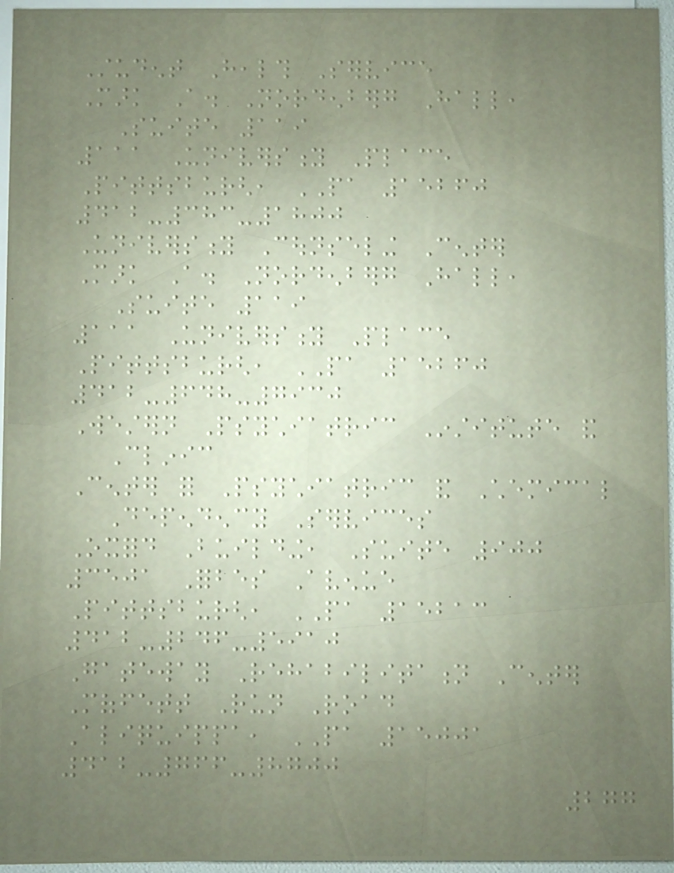Student Health Service
Mark A. Nordenberg Hall,
Suite 119
111 University Place
Pittsburgh, PA 15260
412-383-1800
University Counseling Center
Mark A. Nordenberg Hall,
Suite 119
111 University Place
Pittsburgh, PA 15260
412-648-7930
Western Psychiatric Institute and
Clinic
Center for Psychiatric and Chemical
Dependency Services
Oxford Building, Suite 900
3501 Forbes Avenue
Pittsburgh, PA 15213
412-246-5910
Gateway Rehabilitation Center
Moffett Run Road
Aliquippa, PA 15001
412-766-8700
277
